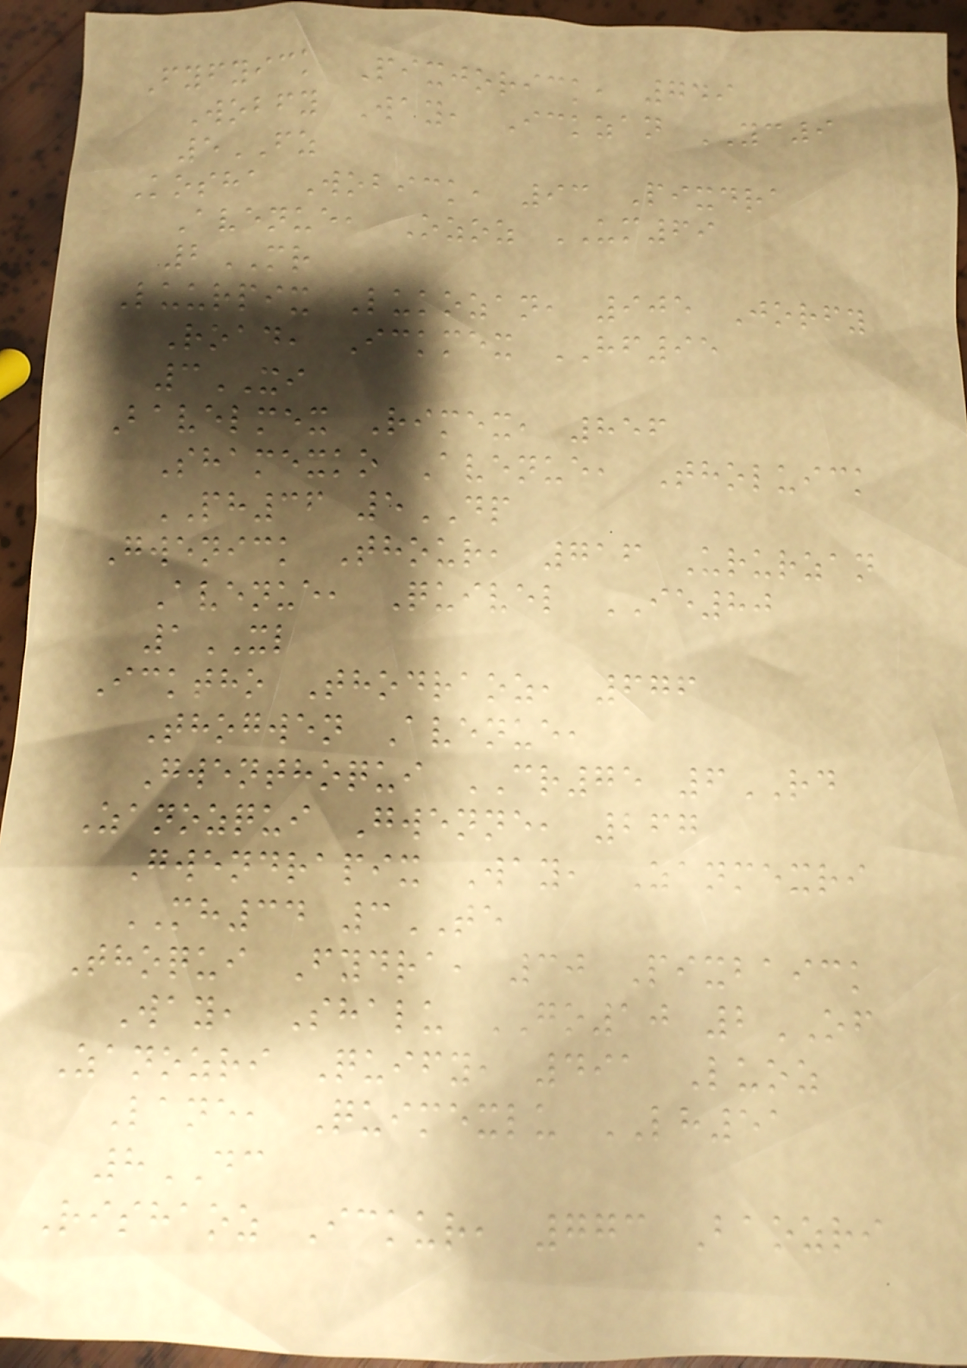Fyfyick Pixjorick, 749
Wobfy Way, Ickzan YC9
5FZ
Kosha Wobick, 93 Pixdra
Avenue, Ozoz UM69
2MR
Luurpix Lukozan, 905 Jorfy
Road, Ickmex HF95
3XI
Bavelmex Rimex, 856
Shamexko Avenue, Tholuick
PH36 5DP
Gwenick Thour, 716 Ururzan
Avenue, Quivel IE80
1XL
Icktho Thodraoz, 676
Thogwen Avenue,
Gwenthoqui CR75 6RD
Zanozqui Gwenne, 267
Gwendrapix Way, Zanmexri
MH34 3TE
Thoqui Fydra, 30 Pixbaick
Way, Shalu GO10 2OF
Zanozri Quify, 491 Luoz
Lane, Quimexlu LH51
8DC
Rishaoz Ickur, 773 Baozri
